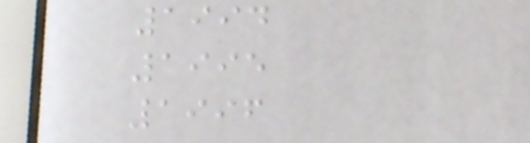1994
1995
1996
